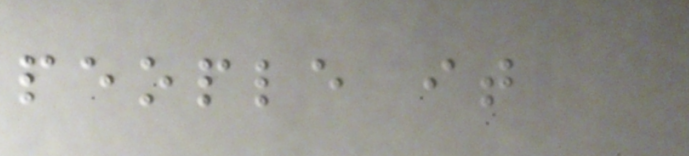people it
